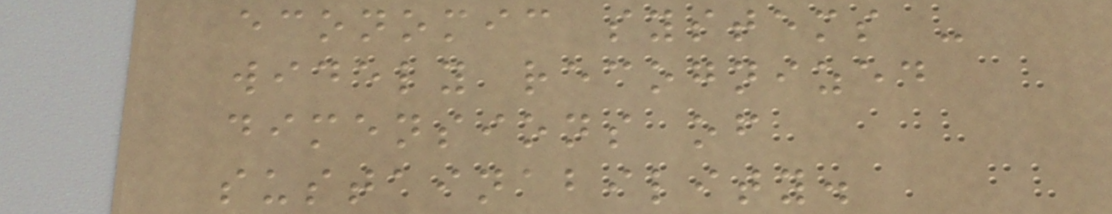economic systems -
widely recognized
dimensions of
sustainability.
